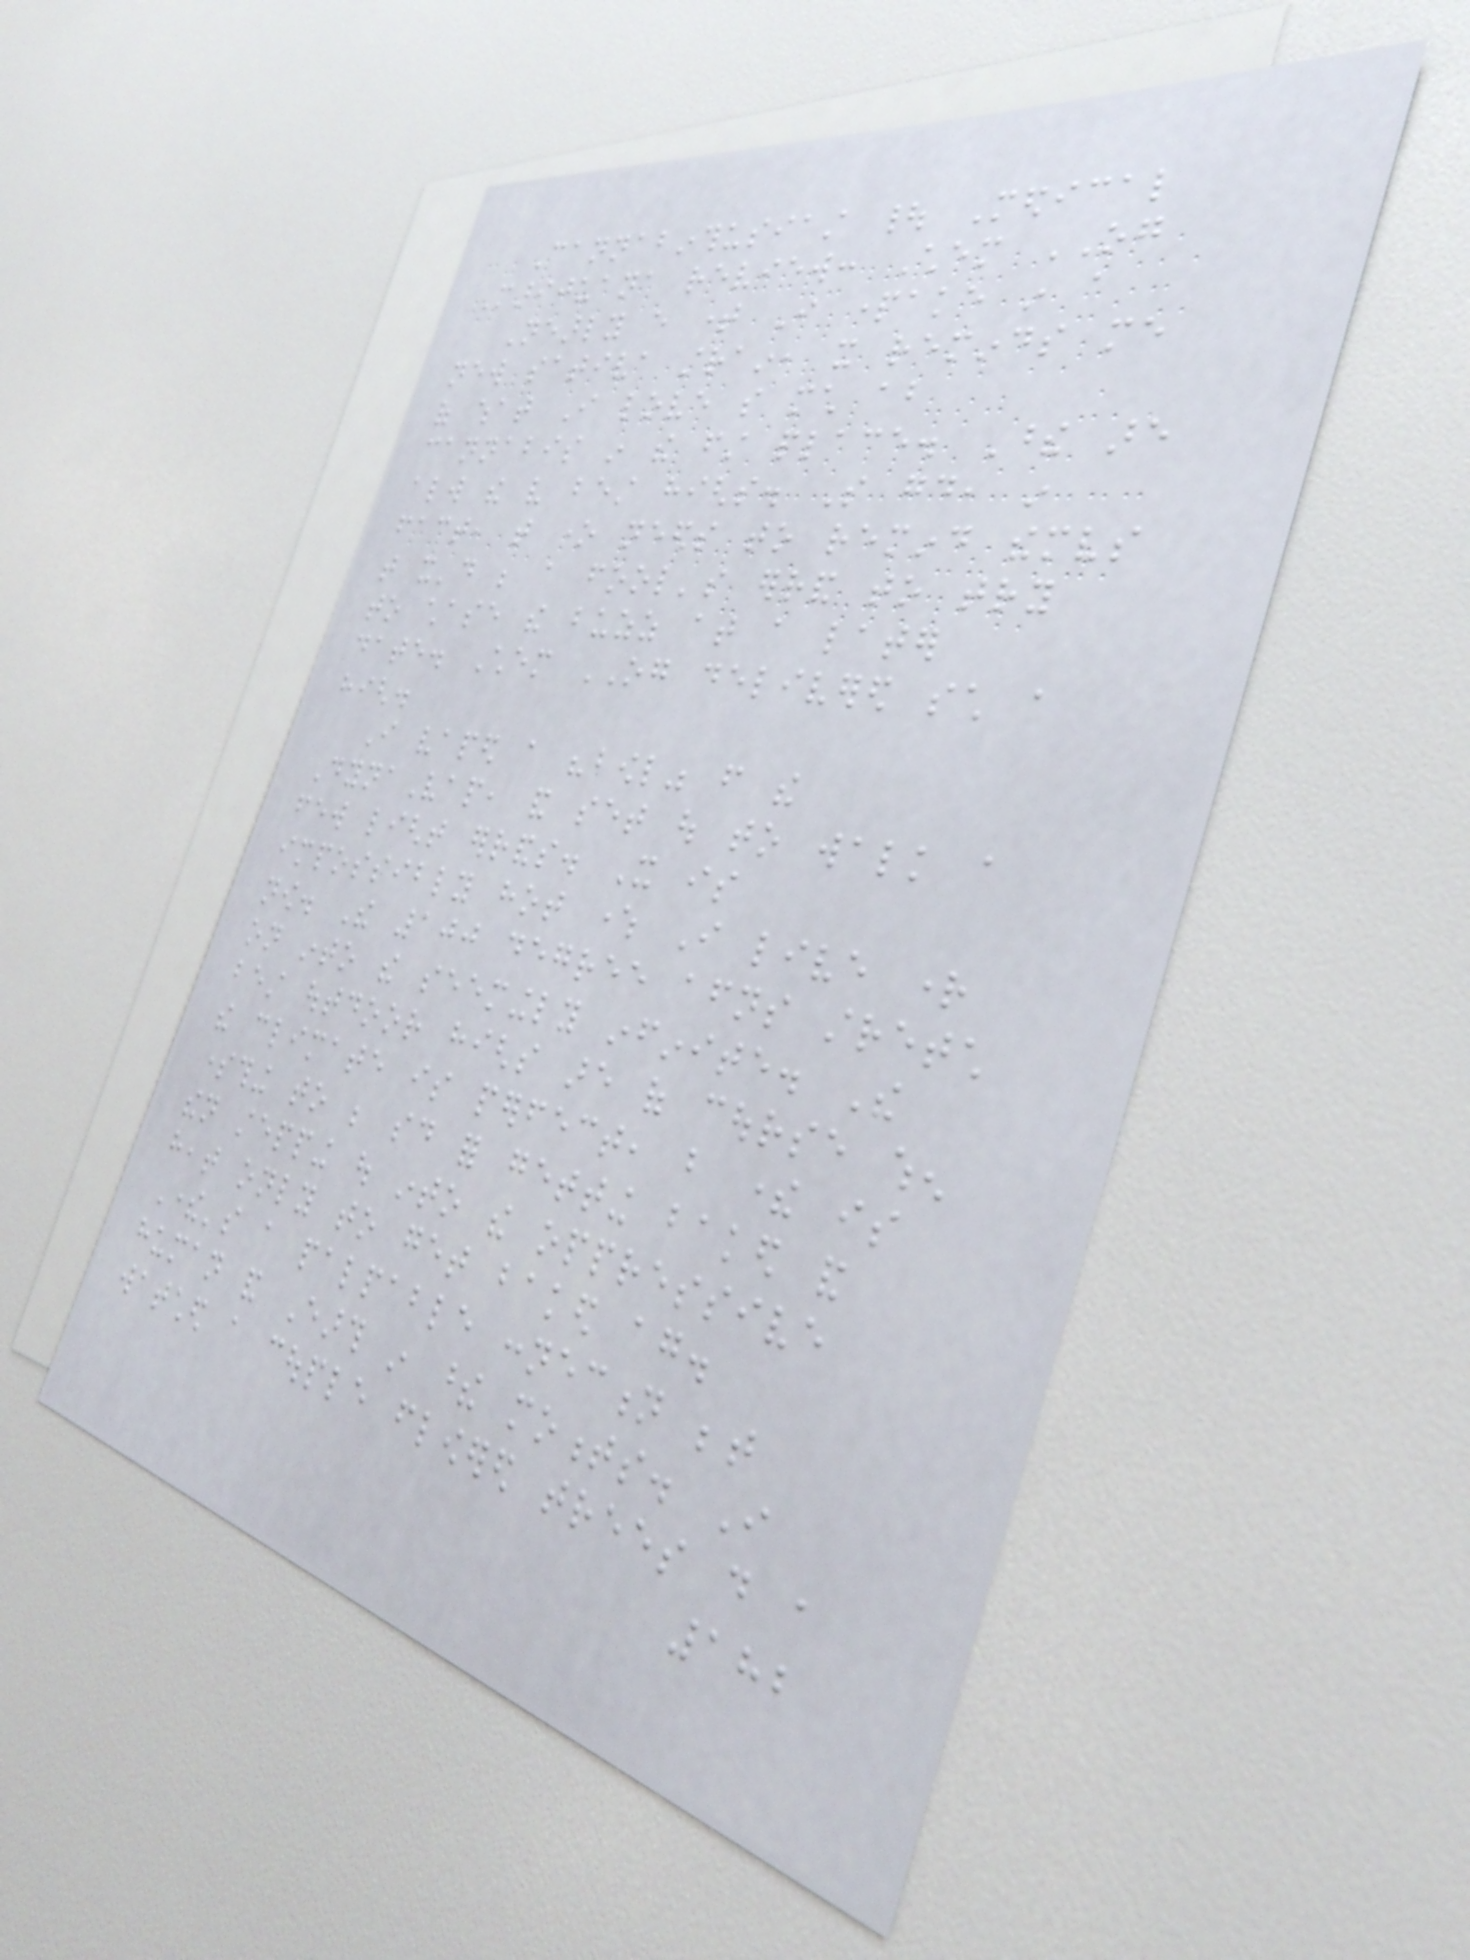Cannabinthusiast | Medical
Marijuana review: Chem OG
Nearly every time I partake in a
new sativa strain, it reminds me
of what I love so much about
cannabis in the first place. These are
always the very best highs. So good, in
fact, that one needs to remind themselves
that it'd be a fool's errand to try
to chase the buzz at a later
date. Chem OG delivered such a
high.
I vaped a "bowl" from the
DynaVap, and set out to walk a
few light errands. It is
impossibly hot where I live right
now. The 100 degree afternoons stretch
on into the seemingly infinite. The
best outdoor highs are of course when
the climate is perfect, but there is
something to be said for getting baked and
then stepping out into the oppressive
heat only to get baked again.
There's a palpable connection between
human and Earth in these moments. I
watched a couple flowered trees do a
182
